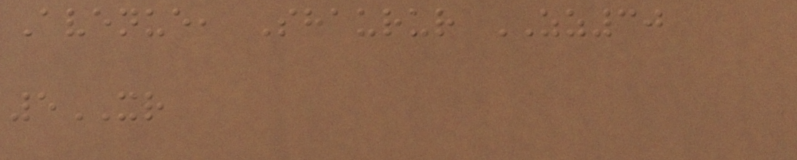Avenue, Shaurur ZZ30
5XR
